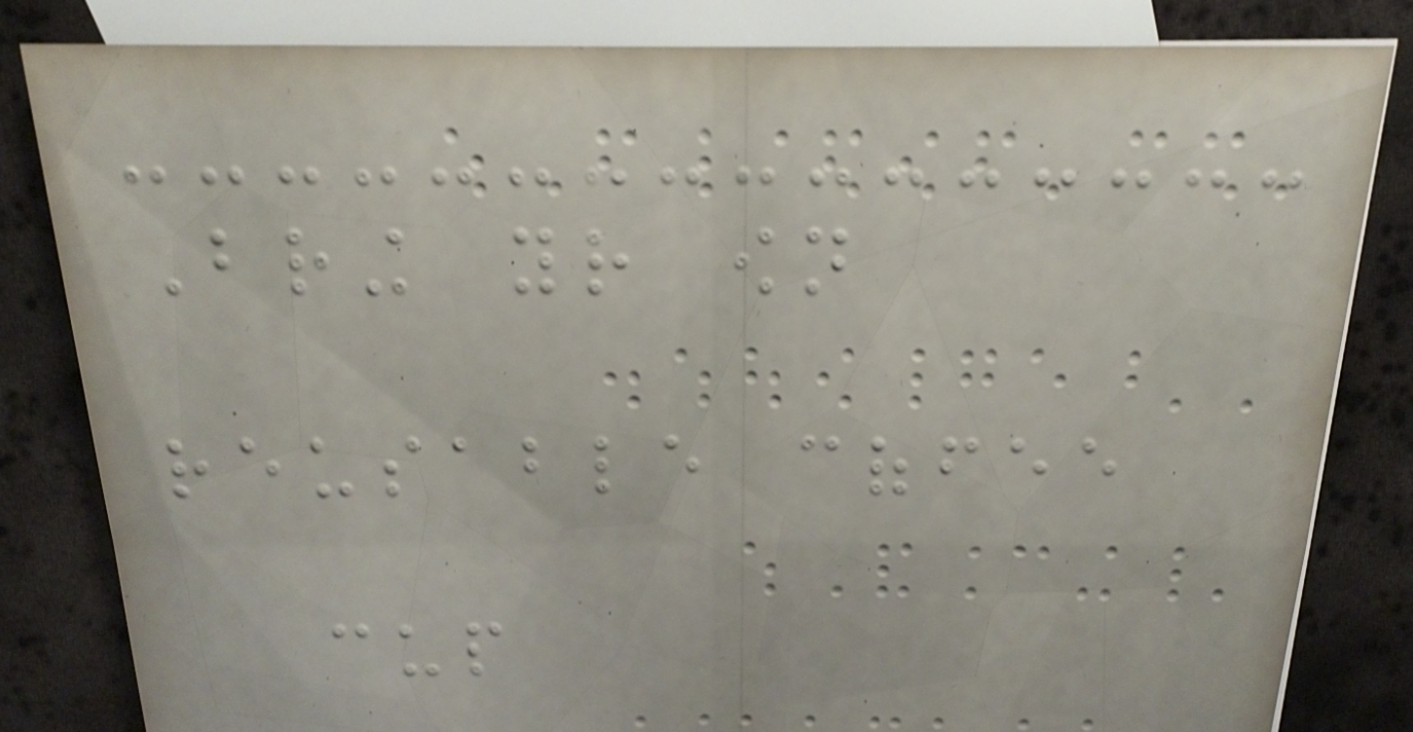Bring your own
reusable coffee
cup
